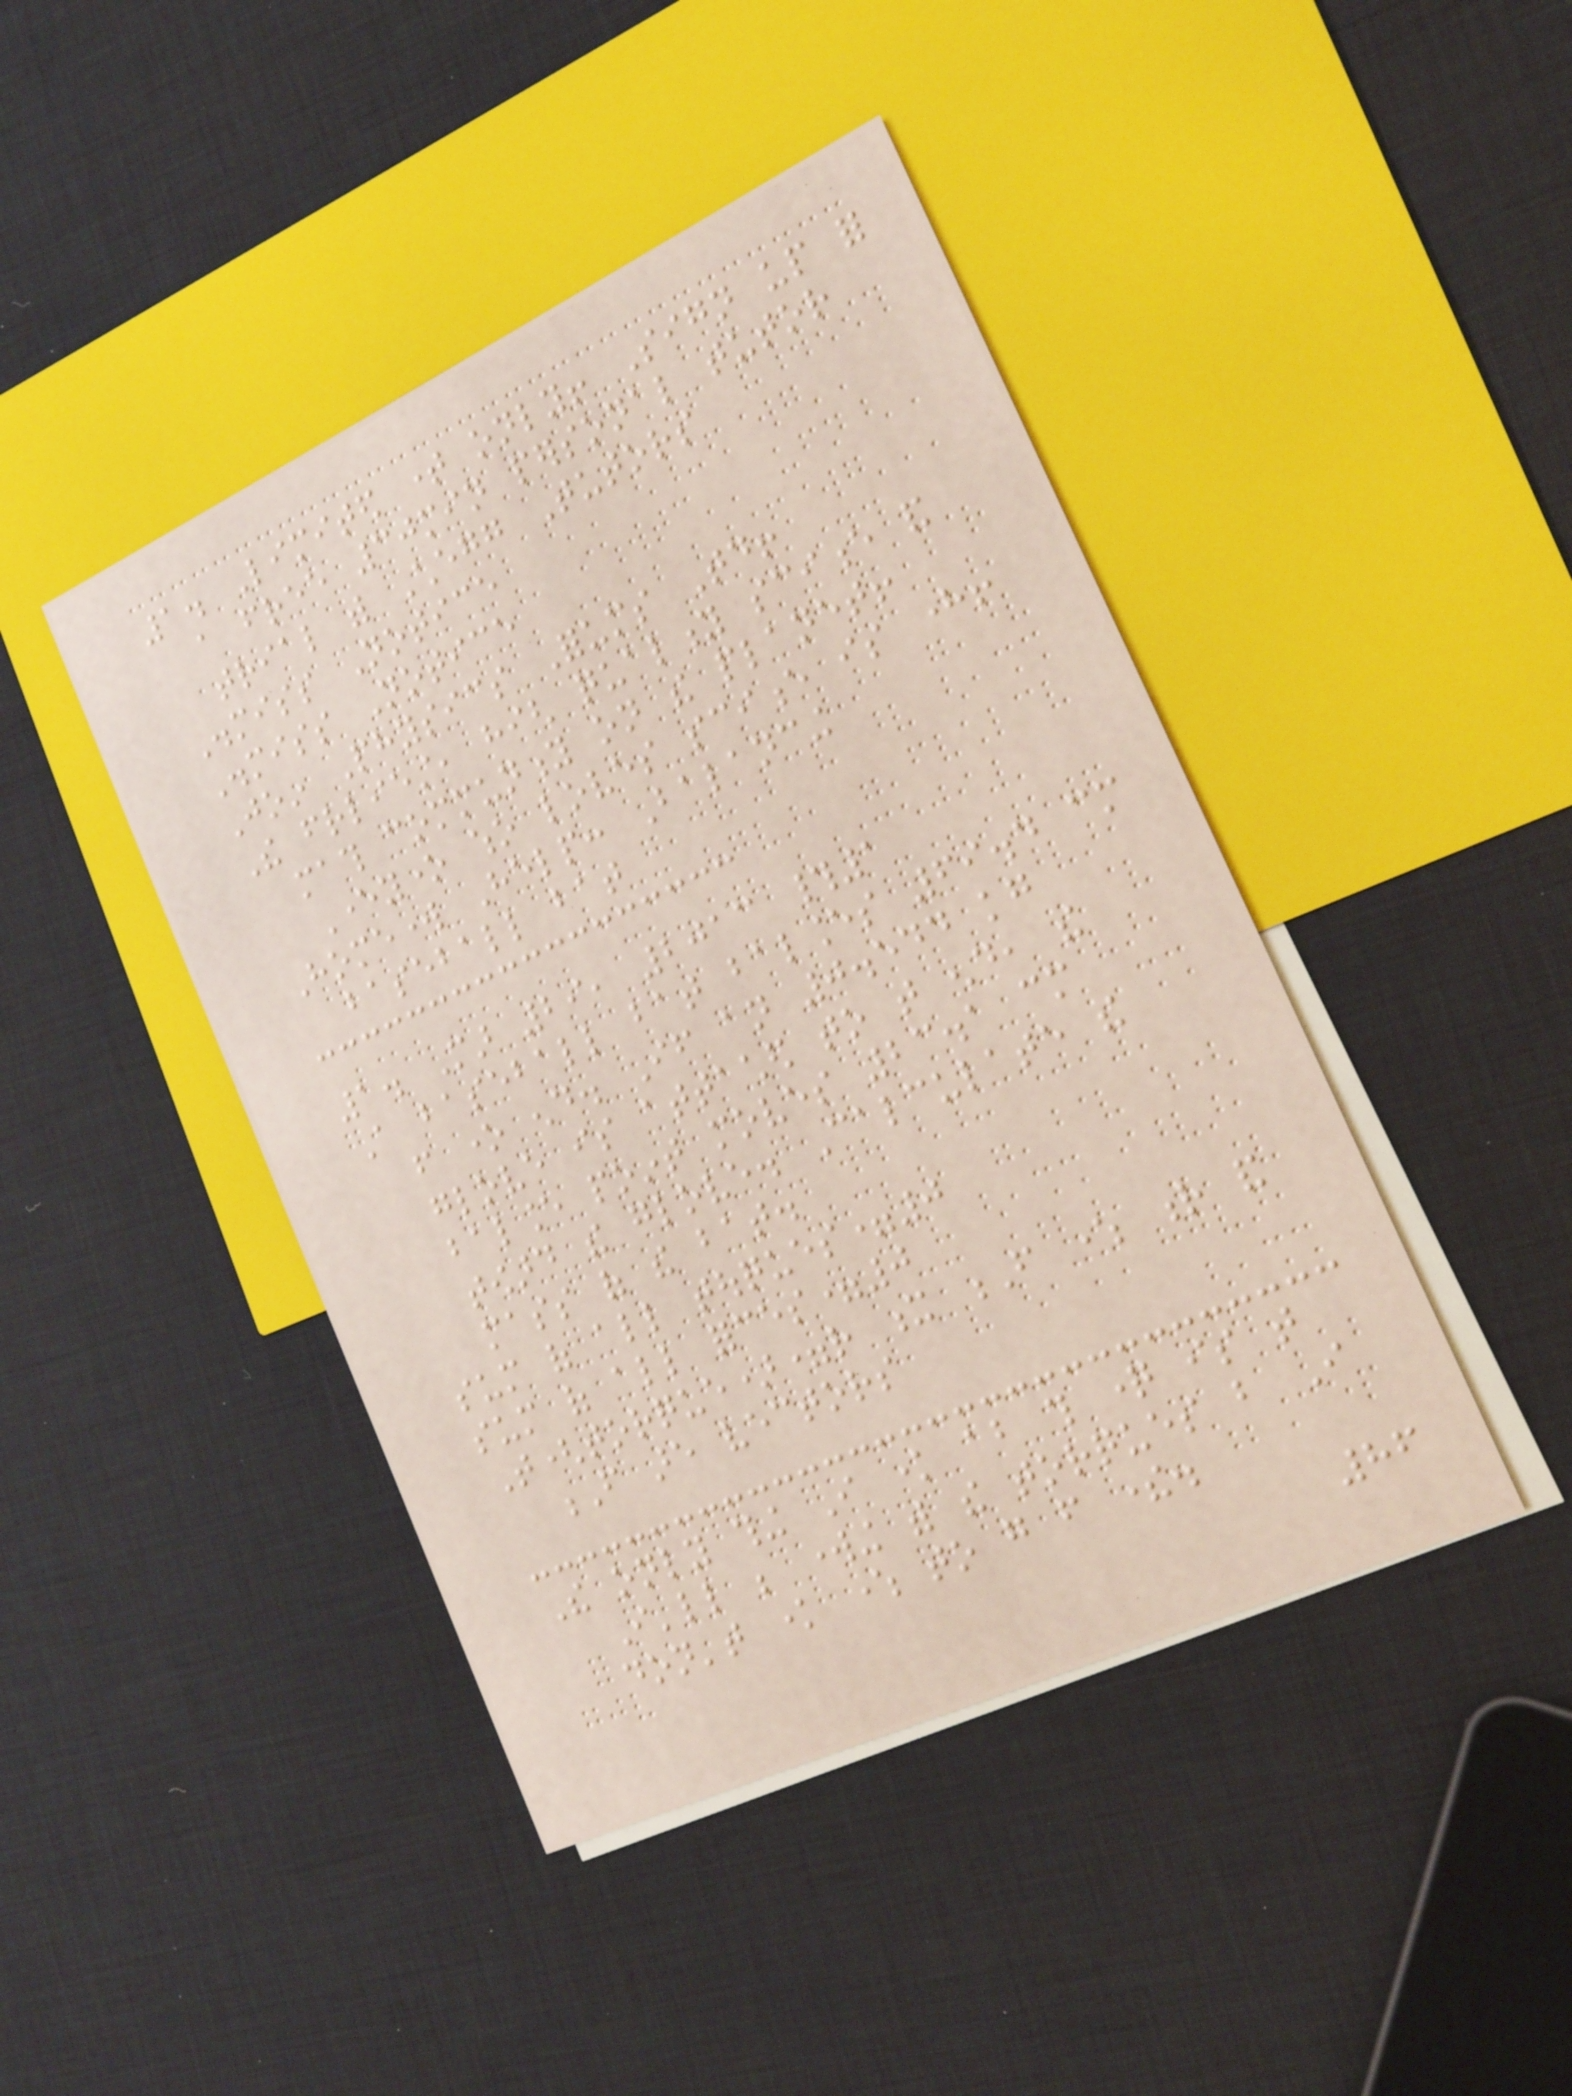1. Limited time only! Sign up for
a free 30min personal tutor
trial with Chegg Tutors
Dismiss Notice
Dismiss Notice
Join Physics Forums Today!
The friendliest, high quality science and
math community on the planet!
Everyone who loves science is here!
Homework Help: Balancing
baseball bat
1. Mar 29, 2013 #1
A baseball bat balances 69.4 cm
from one end. If an 0.544 kg
glove is attached to that end, the
balance point moves 23.1 cm
toward the glove. Calculate the
mass of the bat.
sum of all touques=0
sum of all forces=0
T(torque)=r x F where r and
F are vectors
The only thing I know about this question is that
I'll be working with the torques but I
don't know where to go from there.
86
